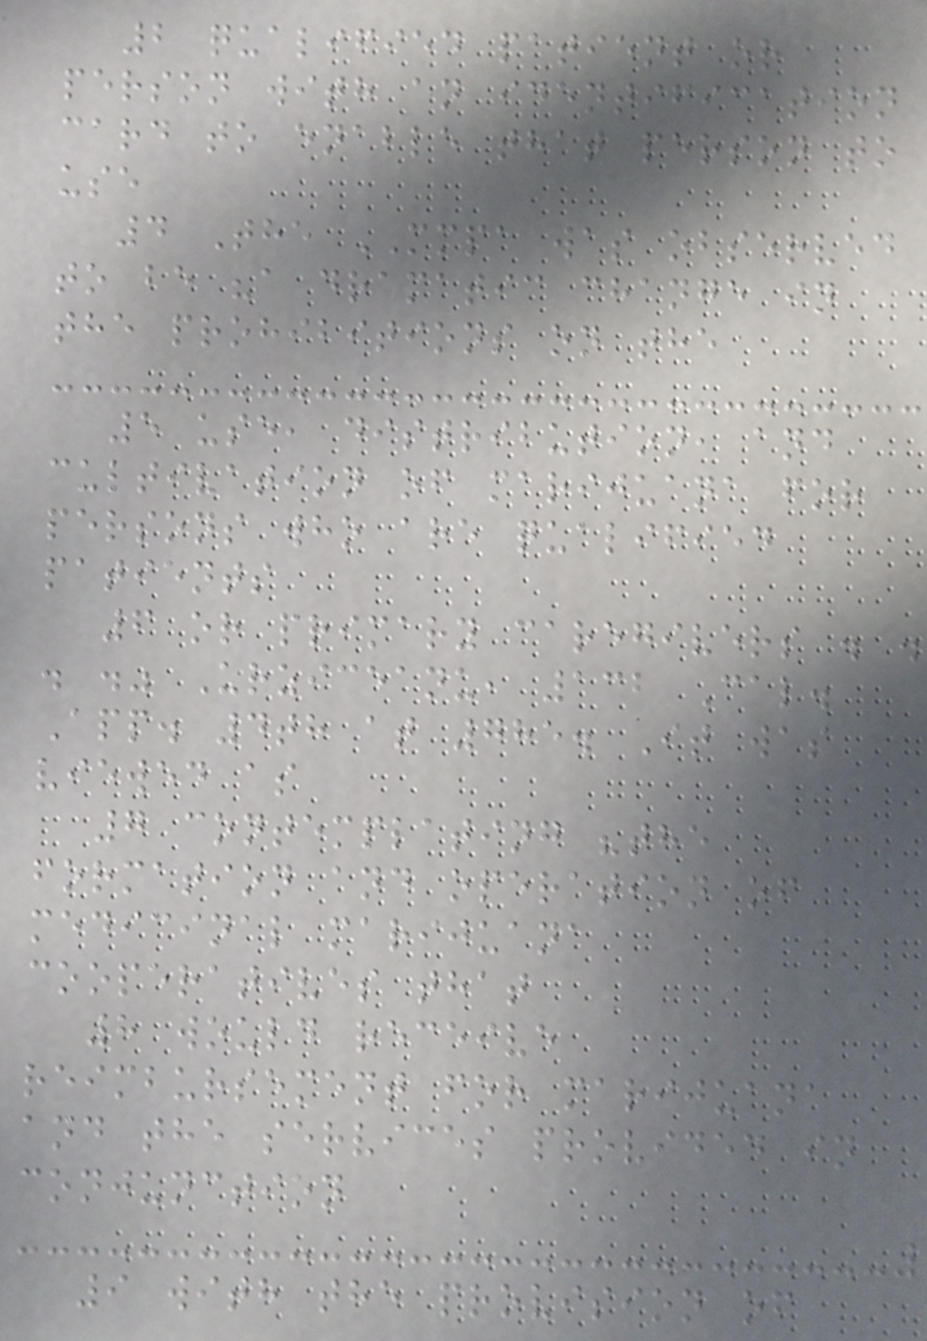2 qualified patient or
person with an identification
card to enable that person to
use
4 The MMPA was observed
to be "a dramatic change in
the prohibitions on the
5 use, distribution, and
cultivation of marijuana for
persons who are qualified
patients
6 or primary caregivers . .
. ." Urziceanu, 132 Cal.
App. 4th at 785. It was
viewed as
7 contemplating "the
formation and operation of
medicinal marijuana
cooperatives that
8 would receive
reimbursement for marijuana
and the services provided in
conjunction
9 with the provision of
